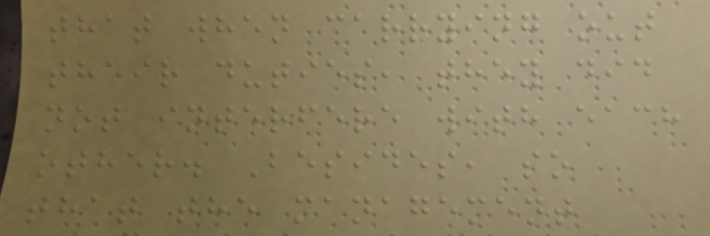that when carrying out
their duties, they did
not interfere with each
other. Besides, so
that the management
